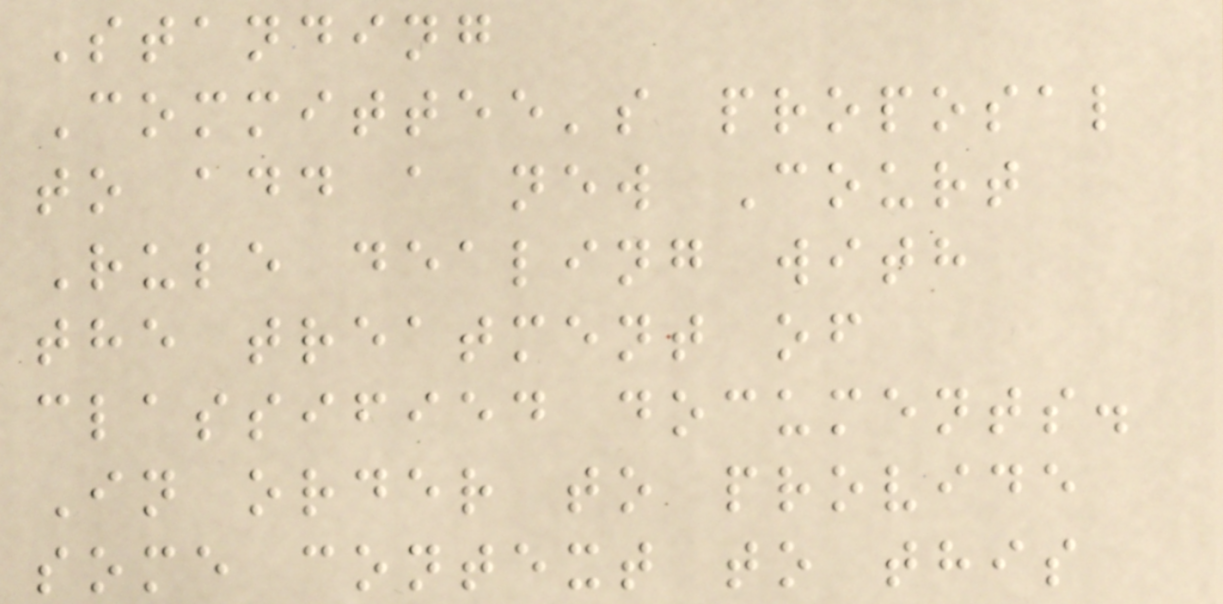Standing
Committee's proposal
to add a new Court
Rule dealing with
the treatment of
classified documents.
In order to provide
some context to this
